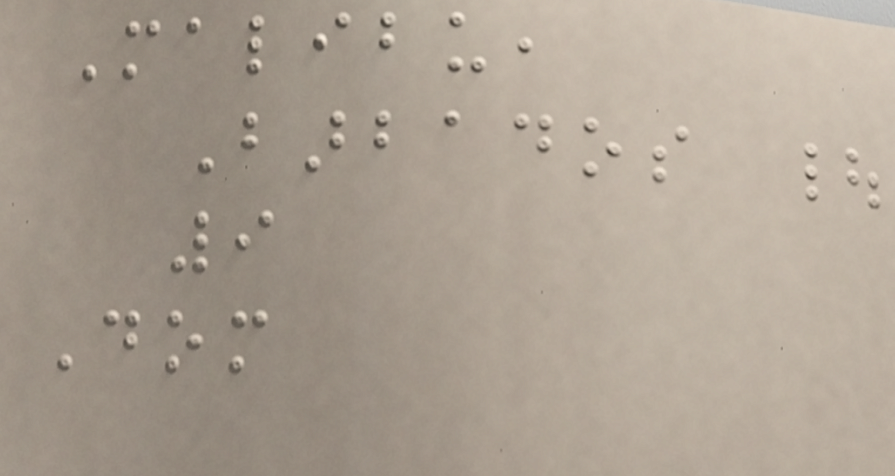Malibu,
Barbados |
9
Dom
